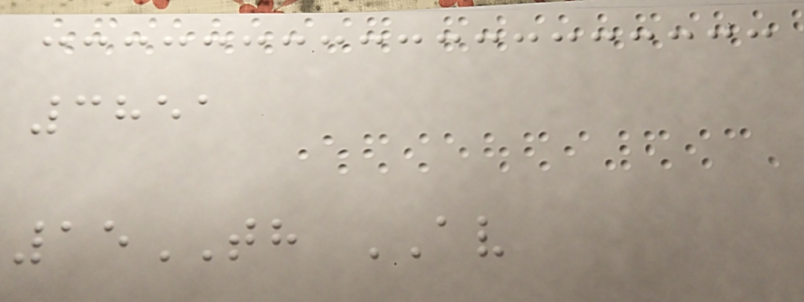3851
15TH AV
